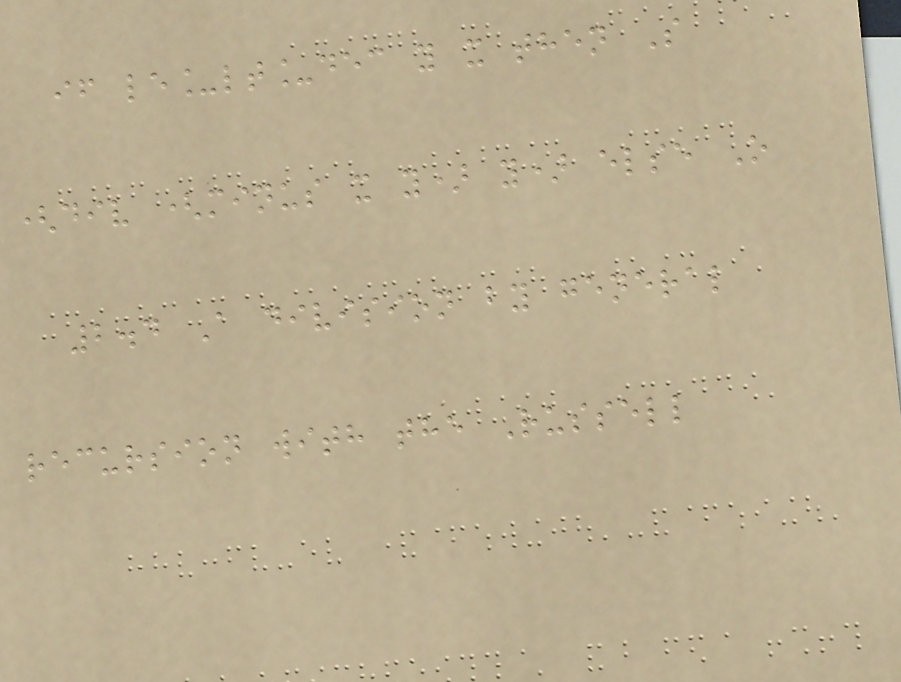if le_lt_dec y x then S
(div (minus x y) y) else O
2.4 A division by general
recursion with the Russell
